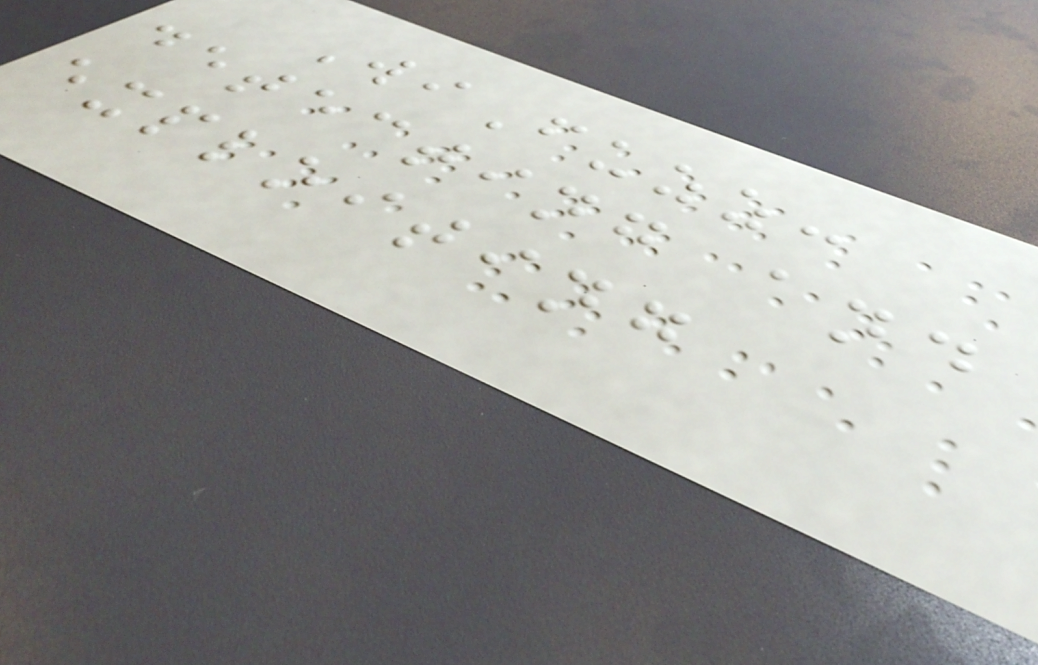WiFuzz:
detecting and
exploiting
